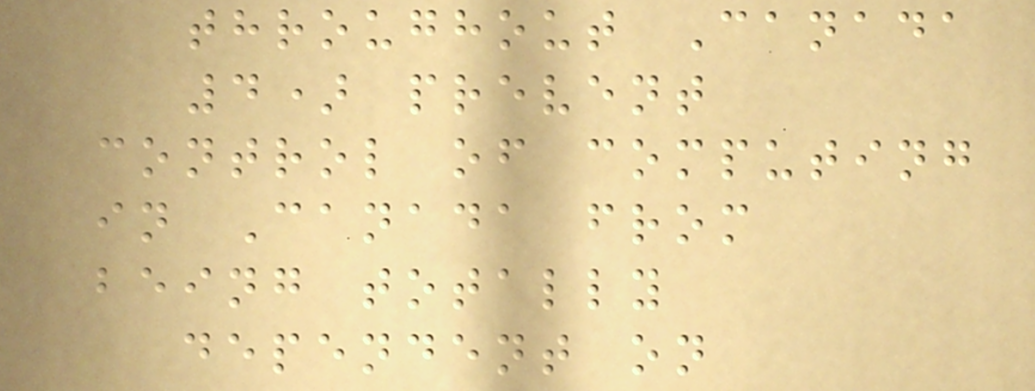throughout Canada
4) prevent
control of computing
in Canada from
being totally
dependent on
